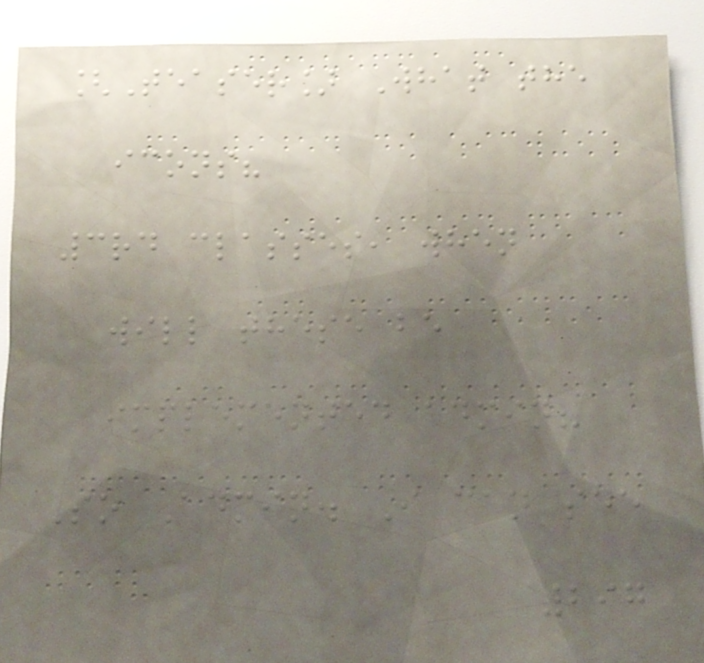[Teaser] What the
icons?
3rd classes, when
will these be
implemented admin?
So Admin. I can see
297
